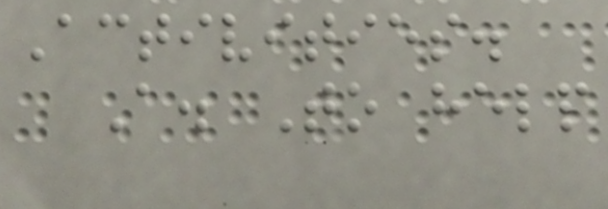Activities.
A. To help
